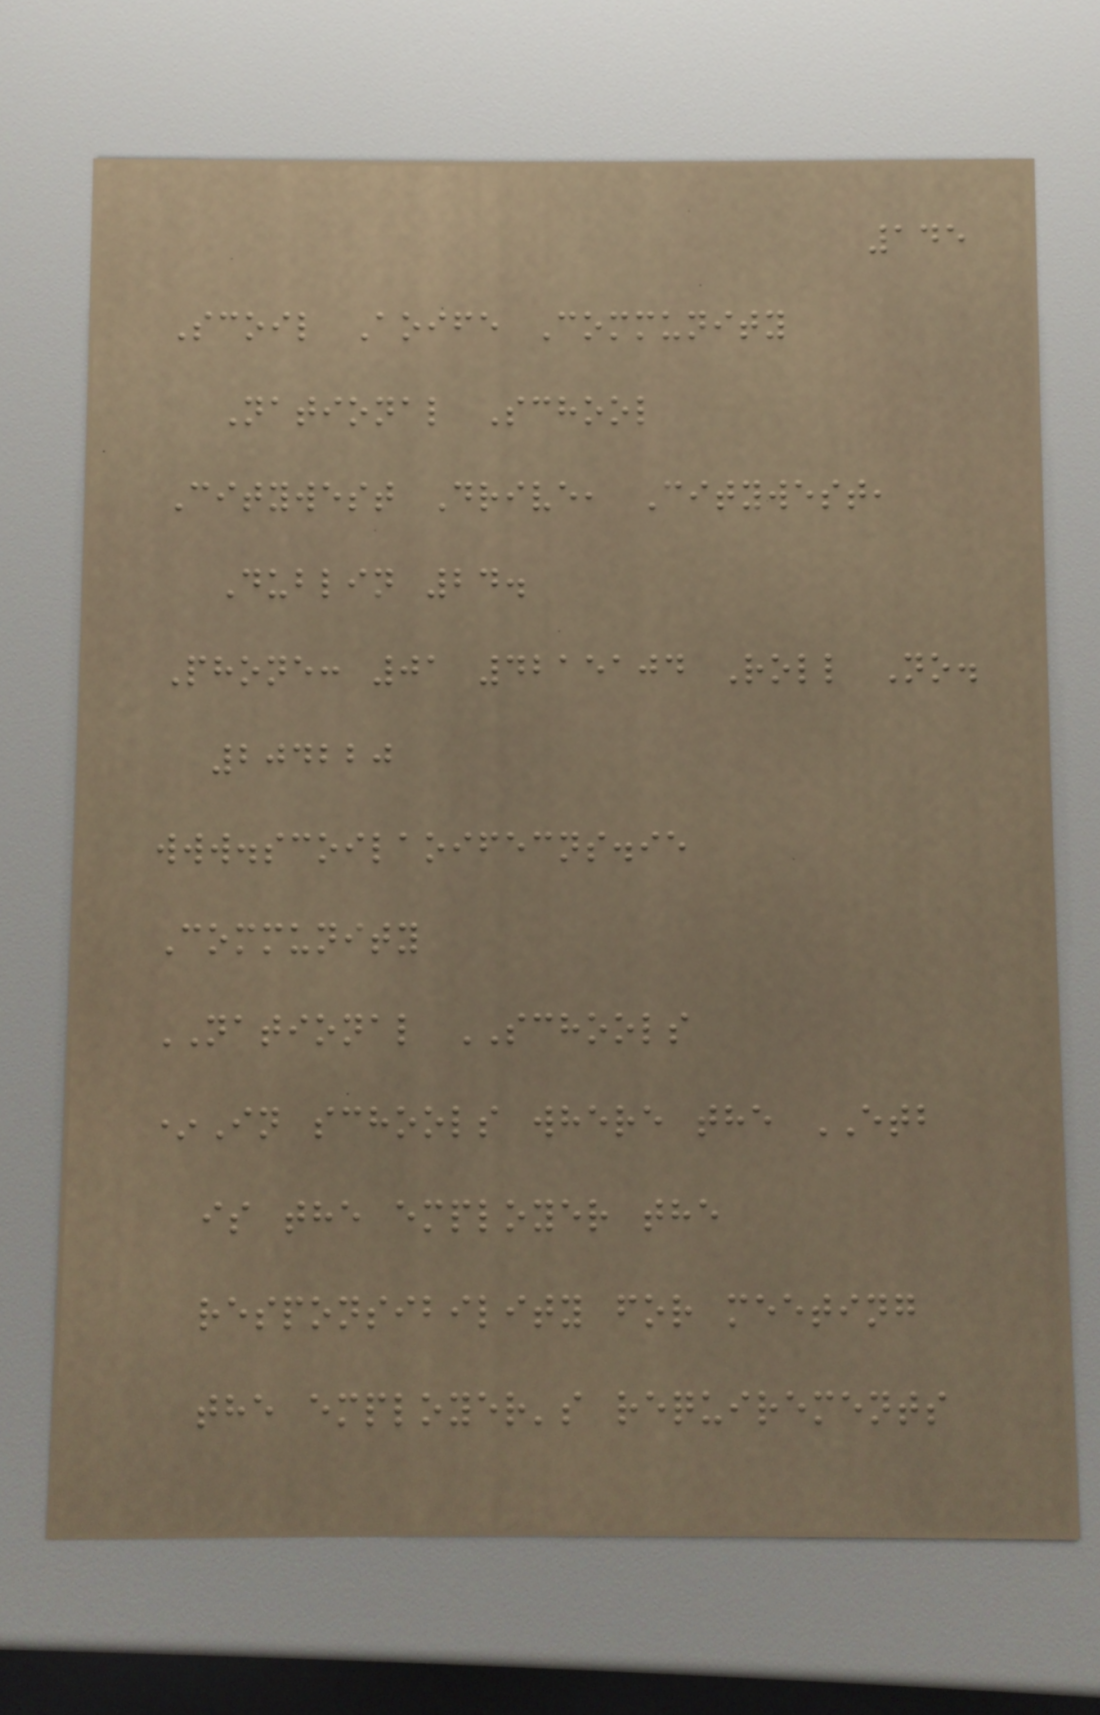145
Scoil Aoife Community
National School
Citywest Drive, Citywest,
Dublin 24.
Phone: 01 4215104 Roll No.
204220
www.scoilaoifecns.ie
Community
NATIONAL SCHOOLS
*In schools where the ETB
is the employer the
responsibility for meeting
the employer's requirements
